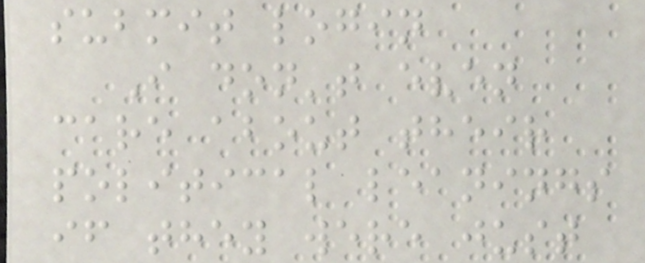submit login
I don't even
care about their
political leanings
if they were just
